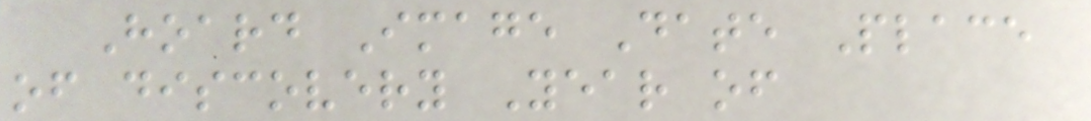Hoard Image Date Place
of discovery Year of
